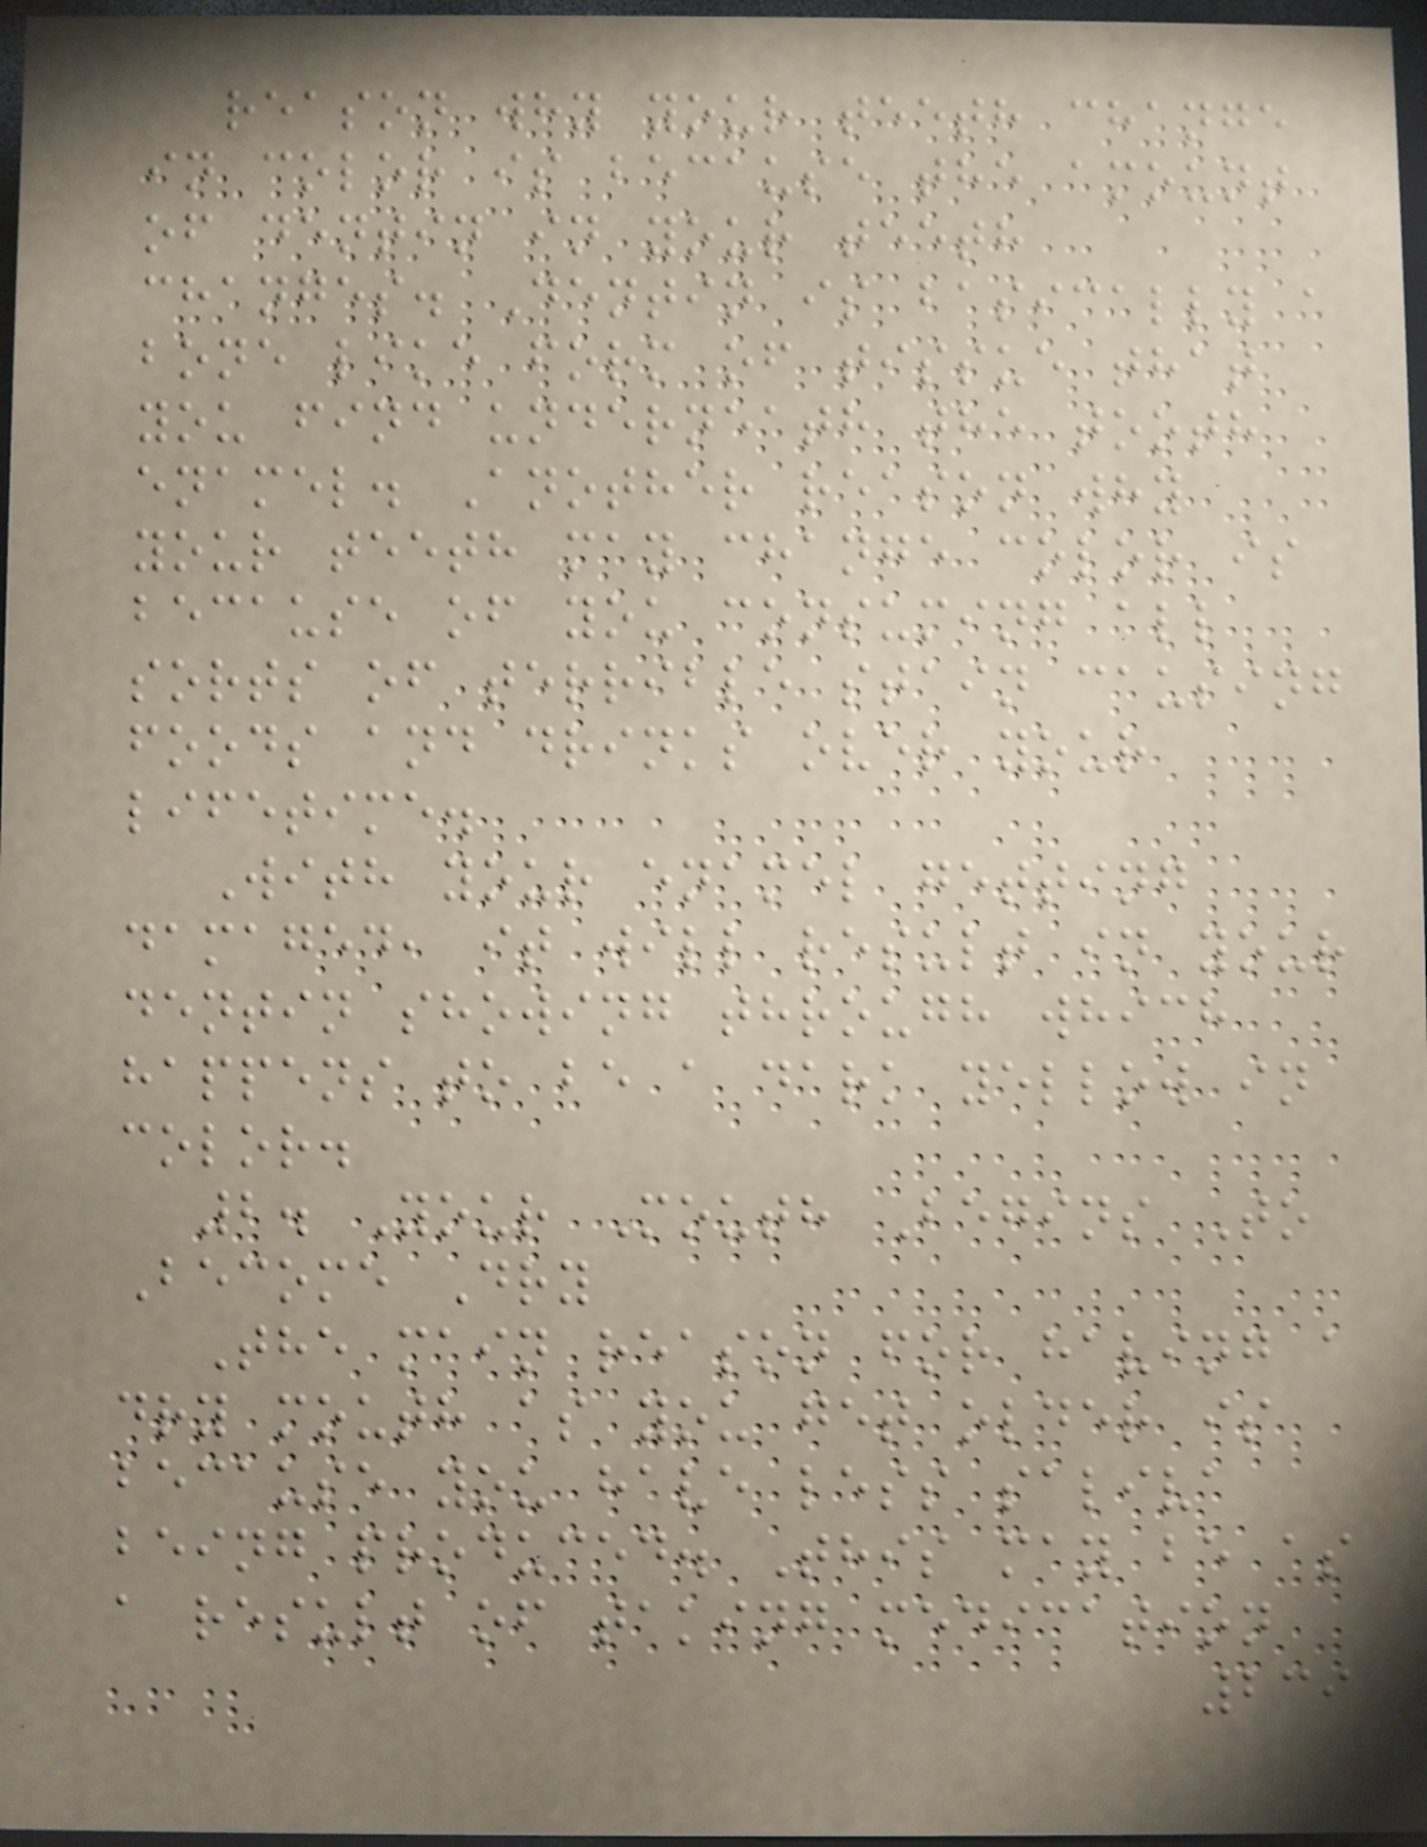reason why your teeth change
in color is because the amount
of dentin in your teeth
changes. Dentin is basically a
bone like form of tissue that
you find underneath the tooth
enamel. Another reason why
your teeth may change color is
because of you consuming all
sorts of terrible stain causing
foods and drinks over your
lifetime.
With your enamel getting
damaged, it will result in your
dentin showing through which
happens to be a dark yellow in
color.
2. Your Mouth Begins To
Become Dry
The main reason for having a
dry mouth as you get older is
because you have less saliva
being produced. This may be as
a result of taking medication
239
